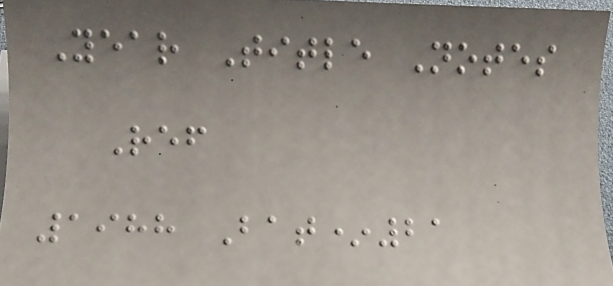Year Title Notes
Ref
1988 Bat*21
